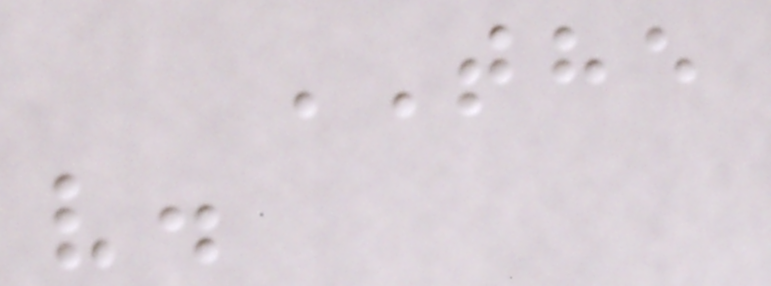THE
v.
